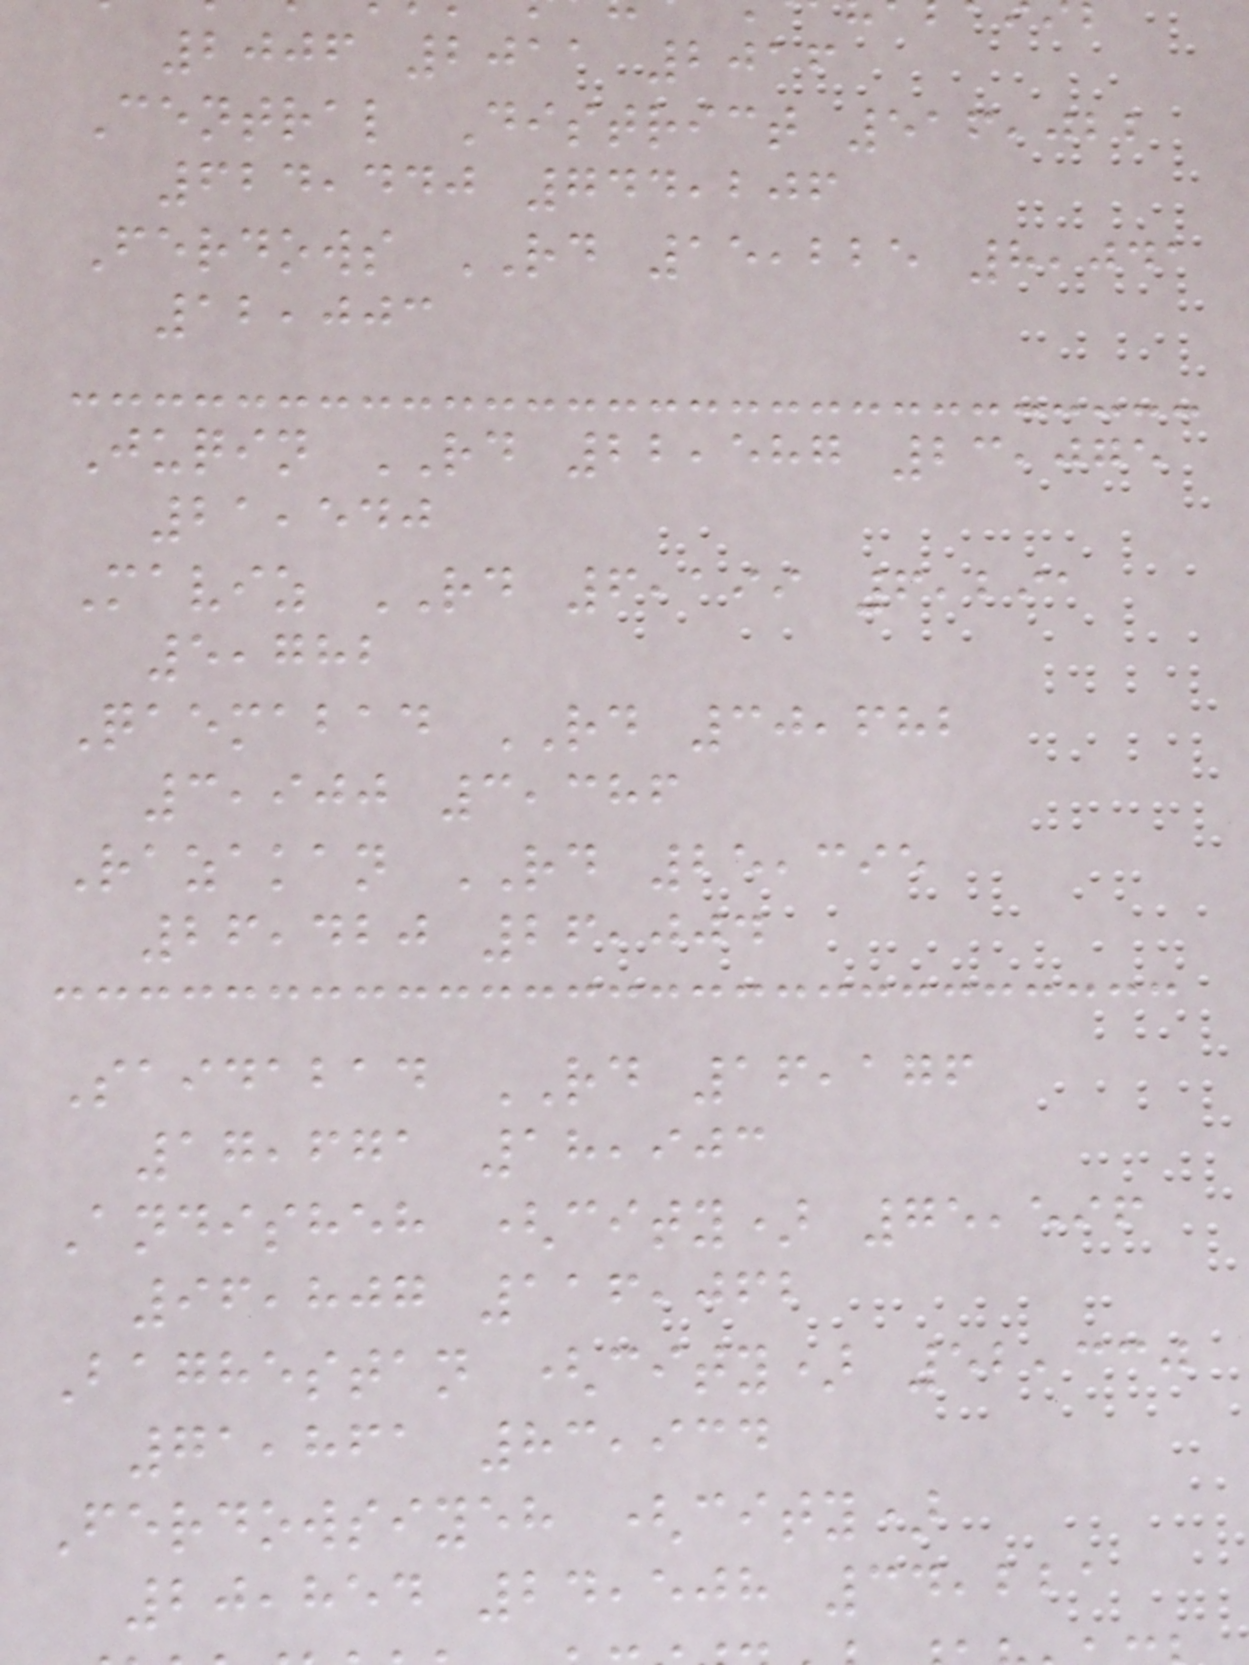2006 2011 2016
Central District 516,022
624,440 744,206
Ferdows RD 15,225 8,041
12,003
Juqin RD 22,587 23,075
21,540
Maviz RD 6,199 6,291
5,782
Qaemabad RD 30,682
3,900 3,386
Razakan RD 25,395
26,420 26,004
Saidabad RD 16,176
17,671 18,903
Andisheh (city) 75,596
96,807 116,062
Baghestan (city) 52,330
71,861 83,934
Ferdowsiyeh (city)
20,854 24,508 34,221
